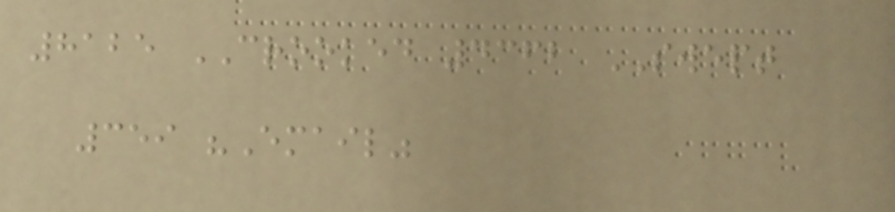8125 CROOKED 4362 SWEPT
359 "Email"
